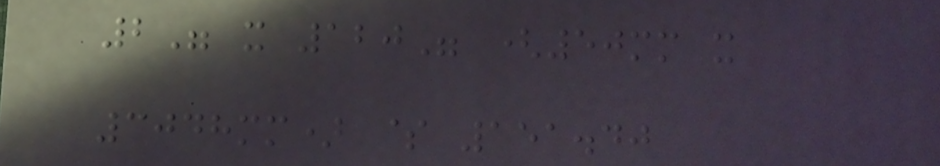2" x 120" (50mm x
3048mm) $ 151.40
